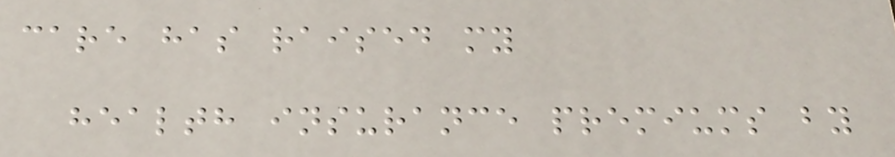care has raised my
health insurance premiums by
